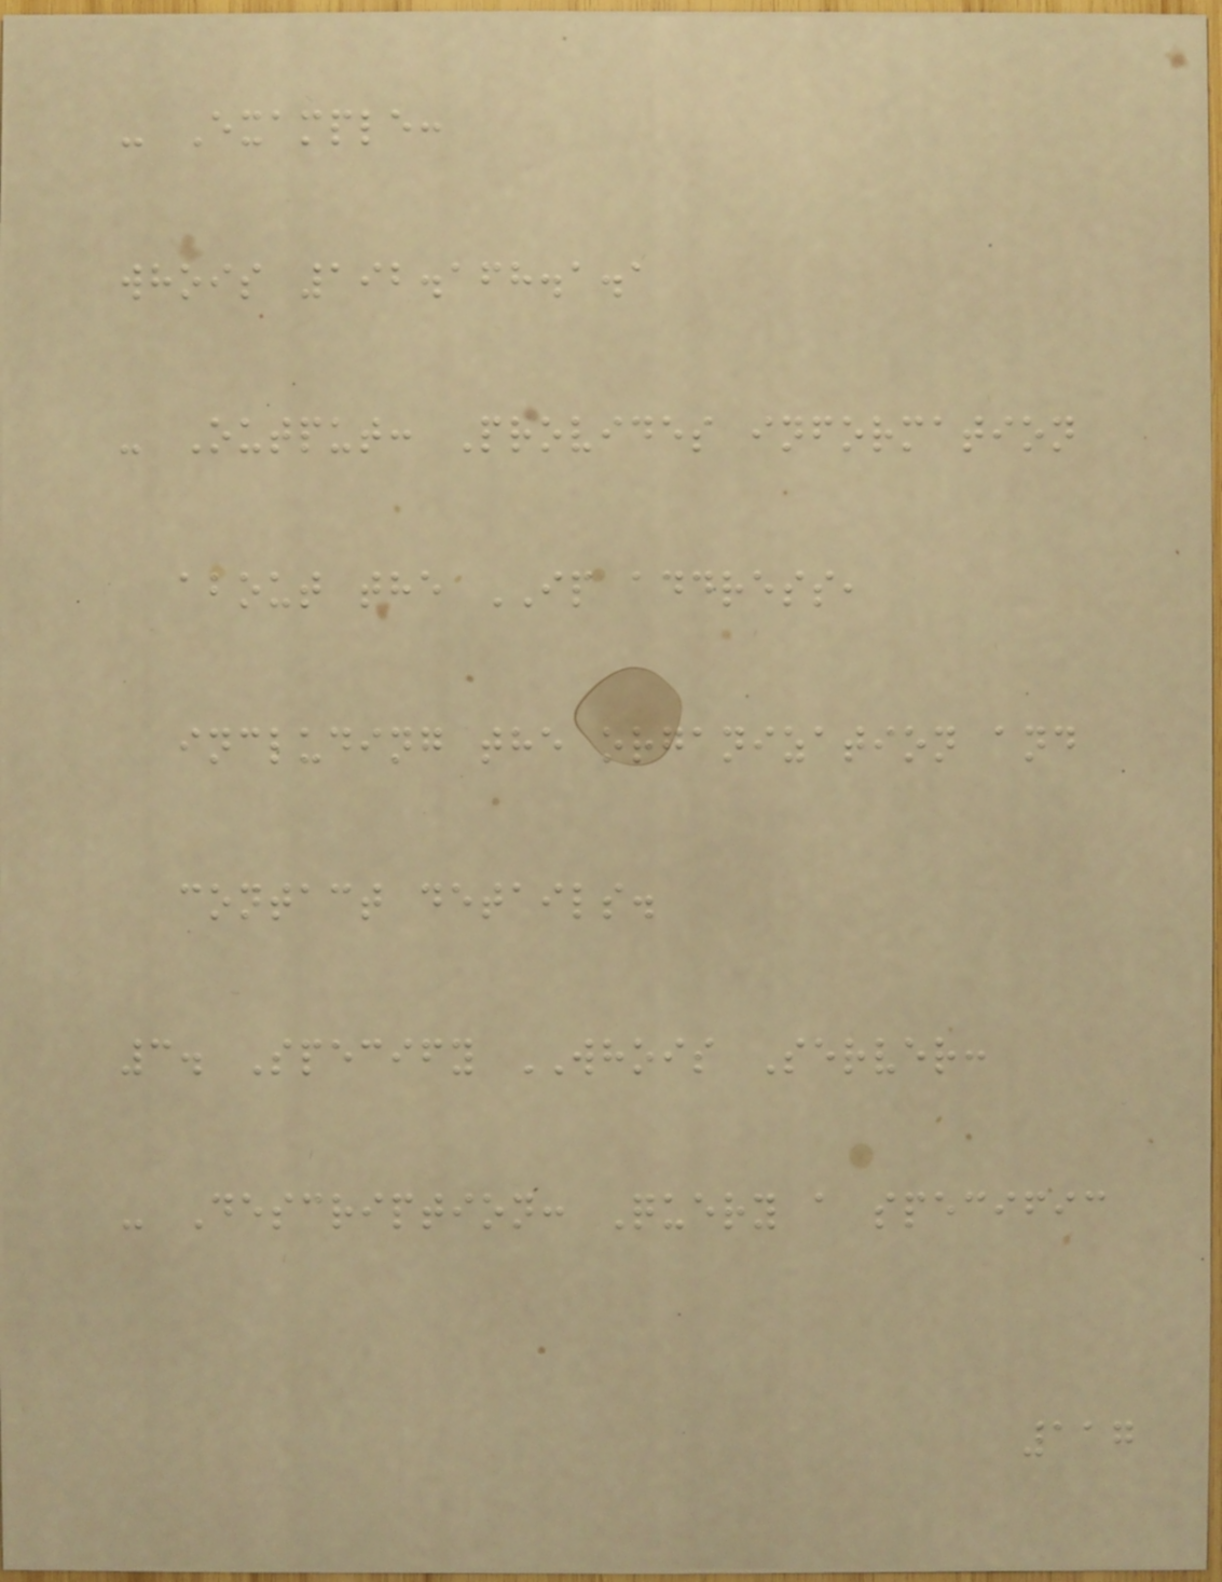- Example:
whois 192.168.1.1
- Output: Provides information
about the IP address,
including the organization and
contact details.
3. Specify WHOIS Server:
- Description: Query a specific
117
